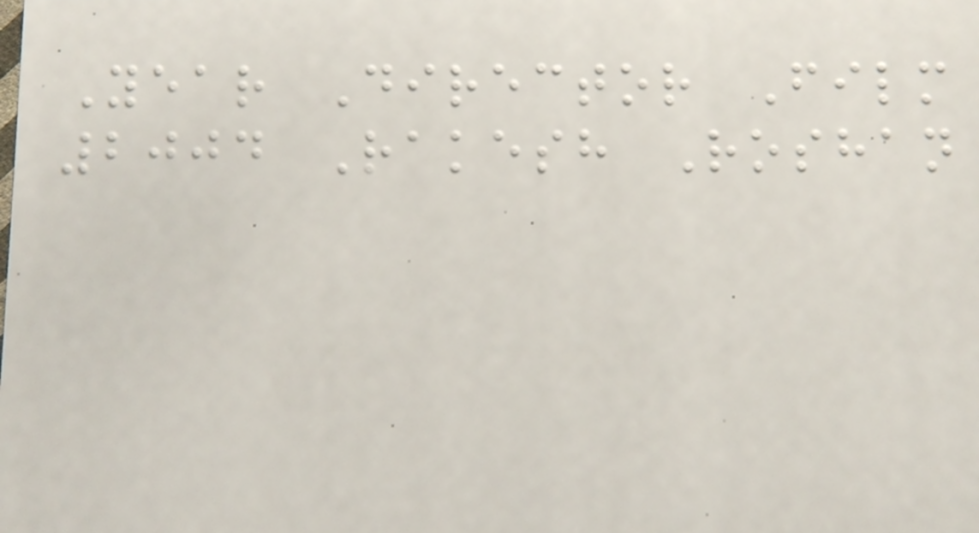Year Director Film
2004 Rakesh Roshan
